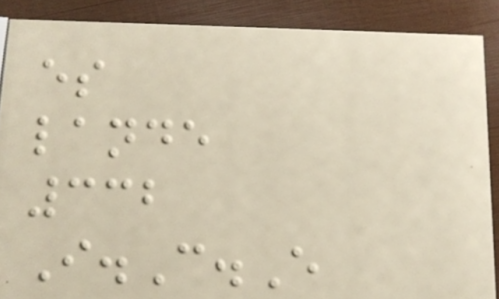es
lande
332
I.C.E
